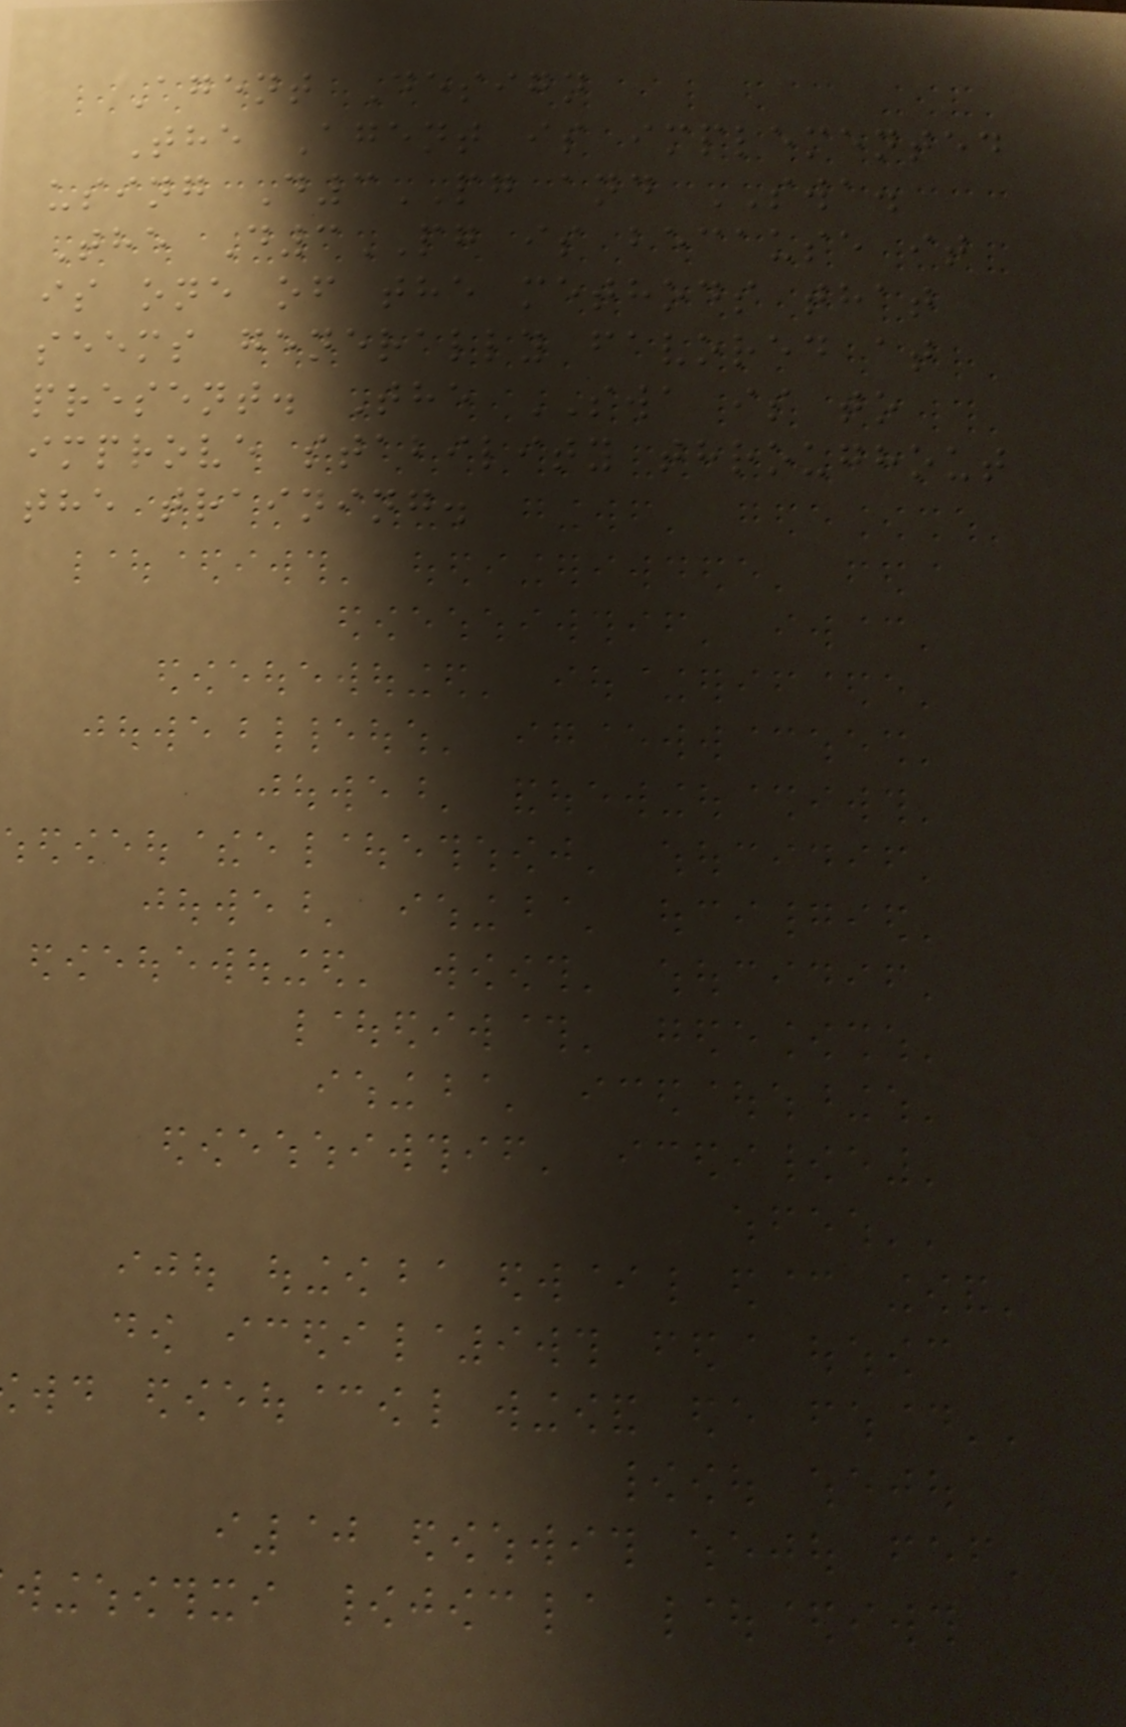Agent Design
The Agent is implemented
using D3PG and SWA.
The D3PG is because it
is one of the methods that
seems generally favored at
present. The SWA is to
improve stability throughout
the training.
